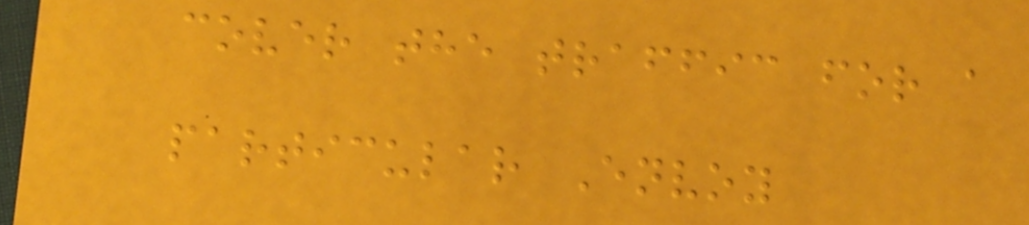cover the traffic for a
particular Envoy
